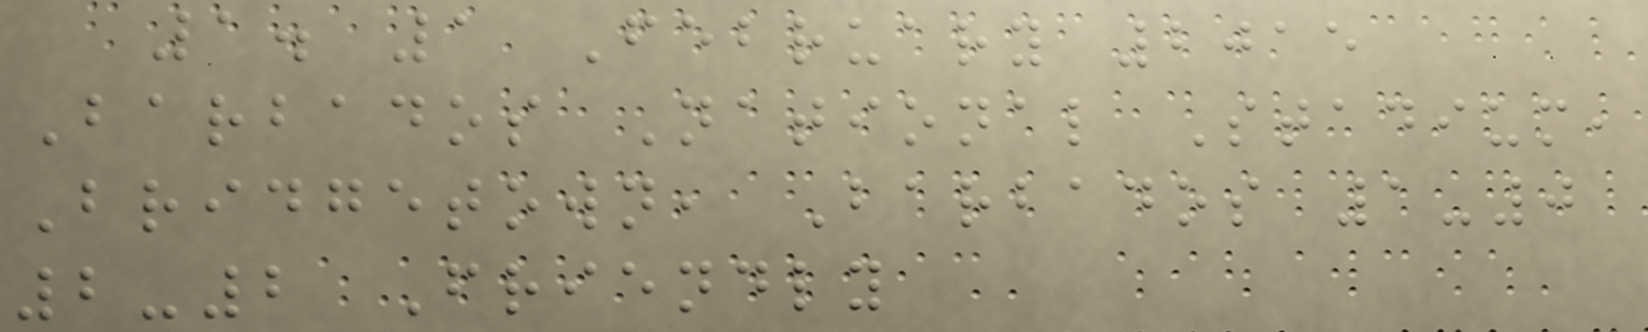1. 1 February 2015
Barbados National Stadium,
Bridgetown, Barbados 1-0
2-2 Friendly
